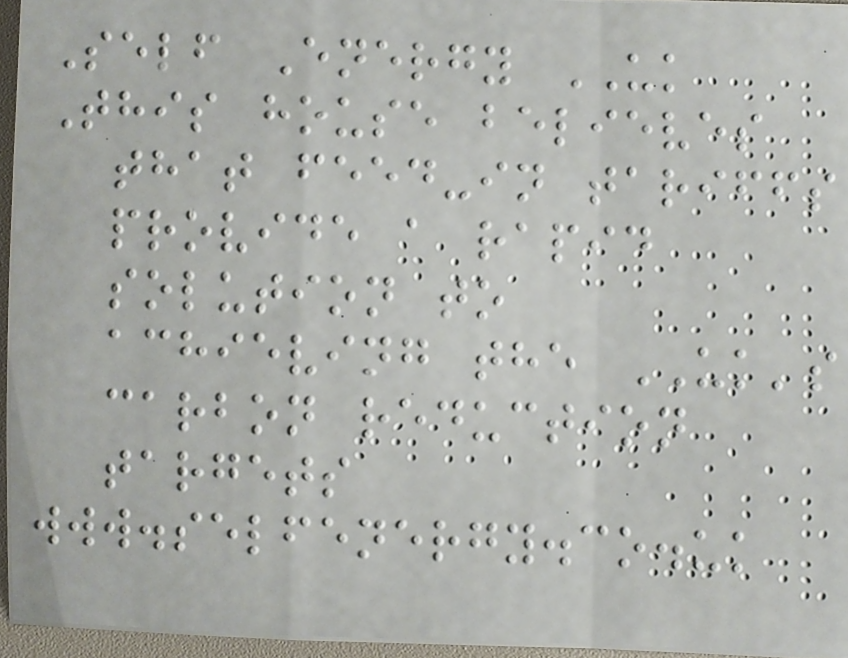Self Energy UK
This house believes
that feed-in tariffs
provide a rapid
solution to
achieving the UK's
carbon reduction
targets
www.selfenergy.co.uk
